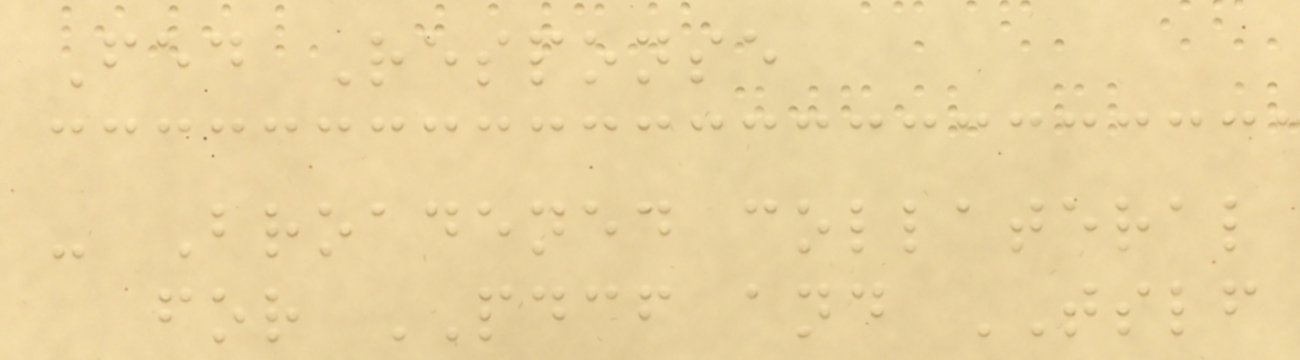Fed Response
- Broadened collateral
for PDCF and TSLF
